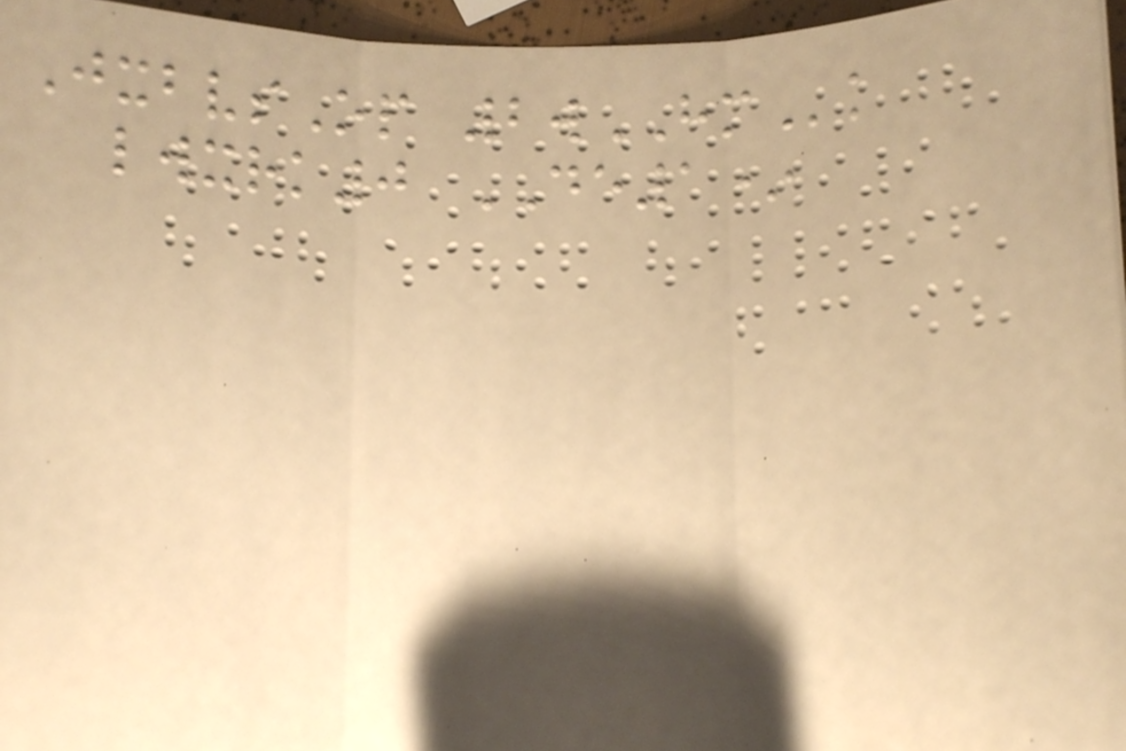JxbvsOp 2wHMk
lwxrk0 DE1*
